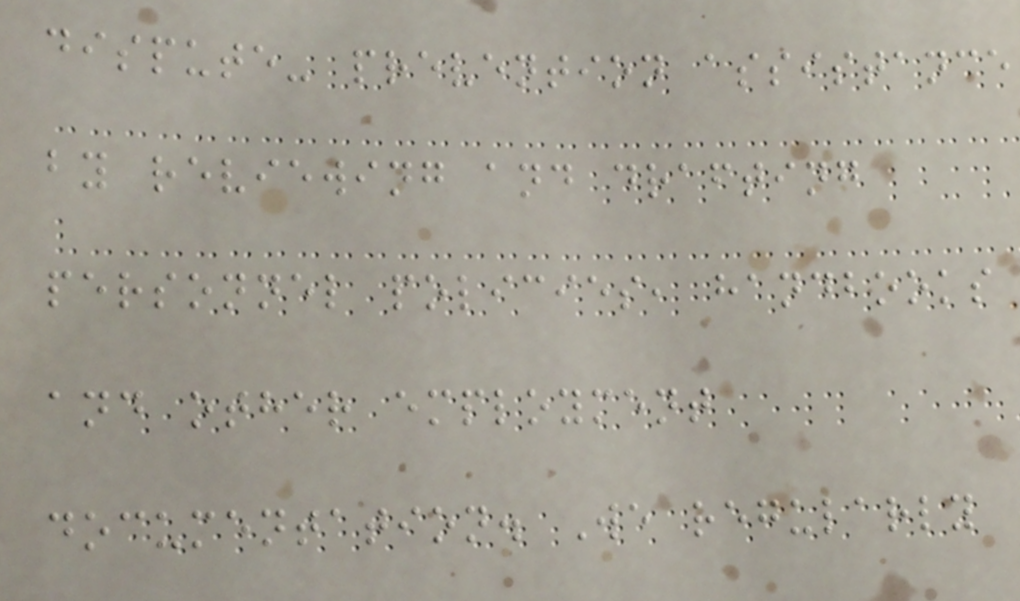dispute- prevention assistance
by reviewing and drafting
personnel policies, handbooks
and other employment
documentation. We regularly
